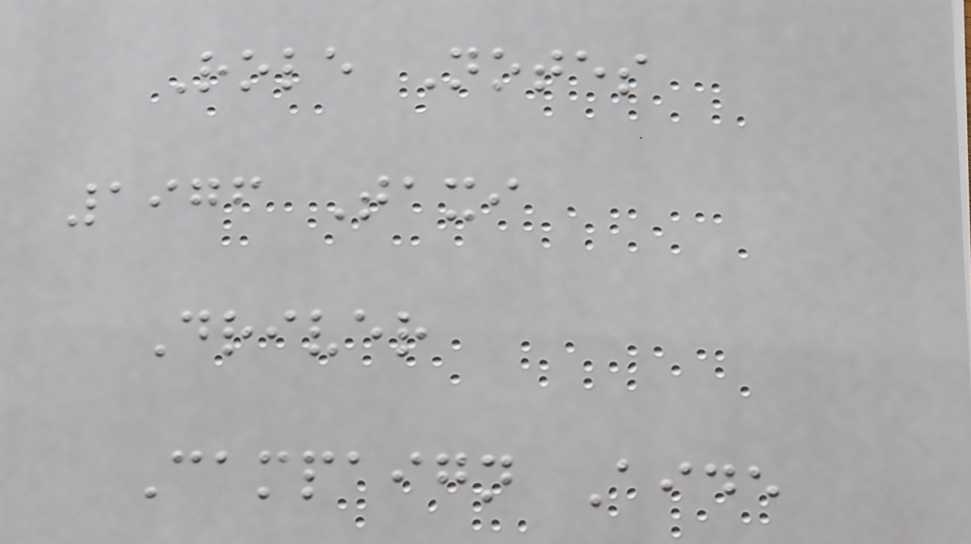Role Notes
1976 Taxi
Driver
Campaign Aide
